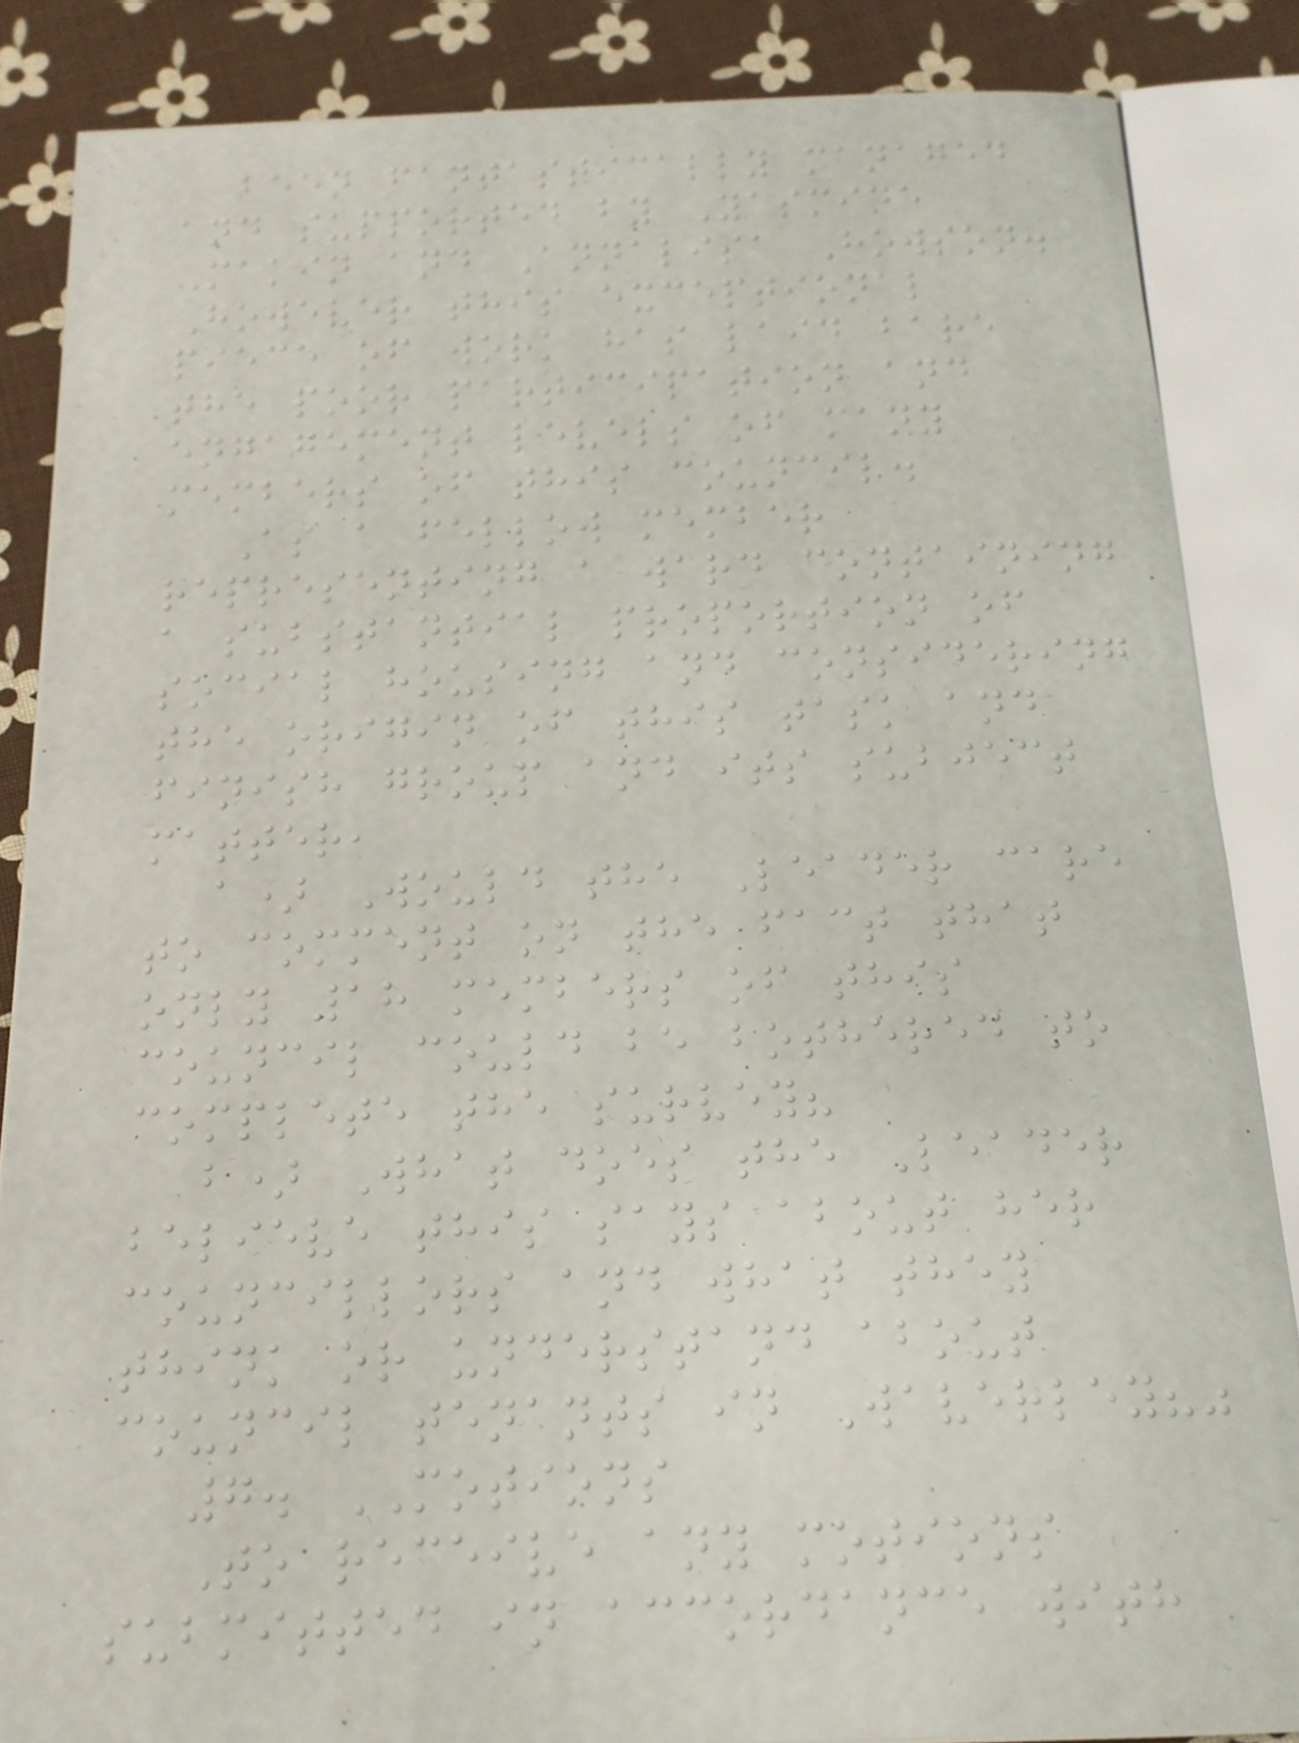been fantastically managed
and supported by Yasmine
Makin and Annalisa Howson.
However this exceptional
piece of work has laid bare
the poor participation and
engagement levels of many
members of this council.
As a fellow member
representing a ward containing
a substantial proportion of
social housing and considering
the origin of this task and
finish group and its subject
matter,
a) Would the Leader care
to comment on the fact that
only 18 members of this
council could be bothered to
complete the survey?
b) What does the Leader
believe this says about her
councillors and what they
think or understand about
council tenants in Waverley?"
7. MOTIONS
To receive any motions
submitted in accordance with
